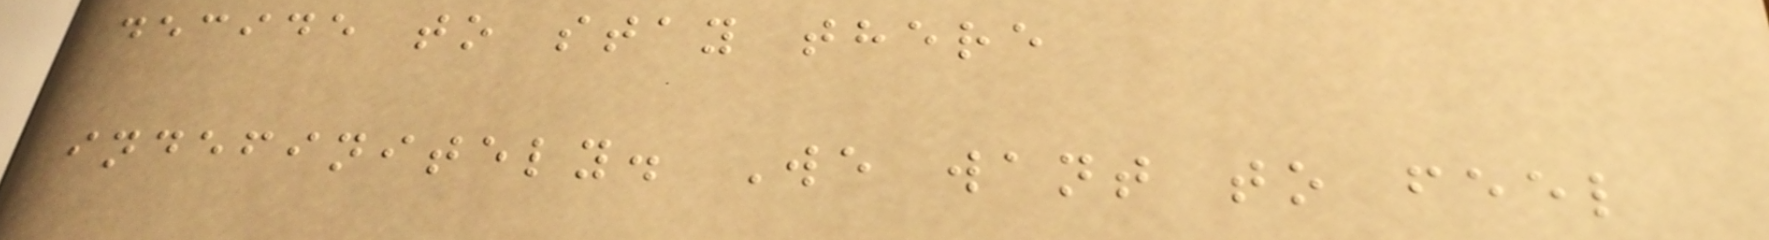decide to stay there
indefinitely. We want to feel
